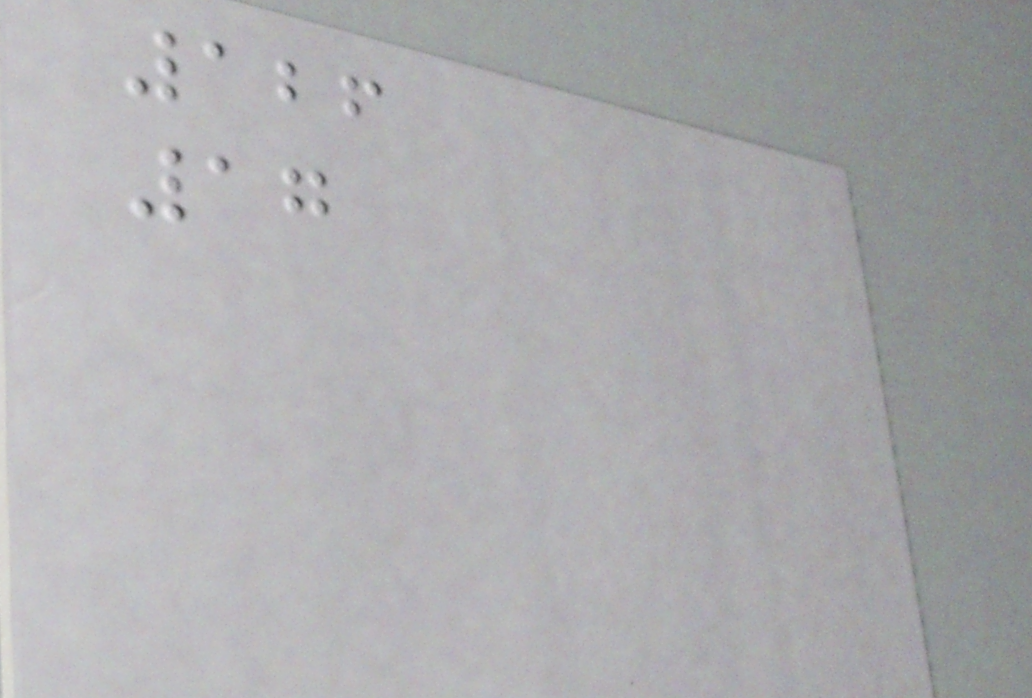126
17
